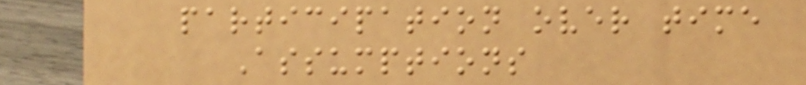participation over time
Assumptions
